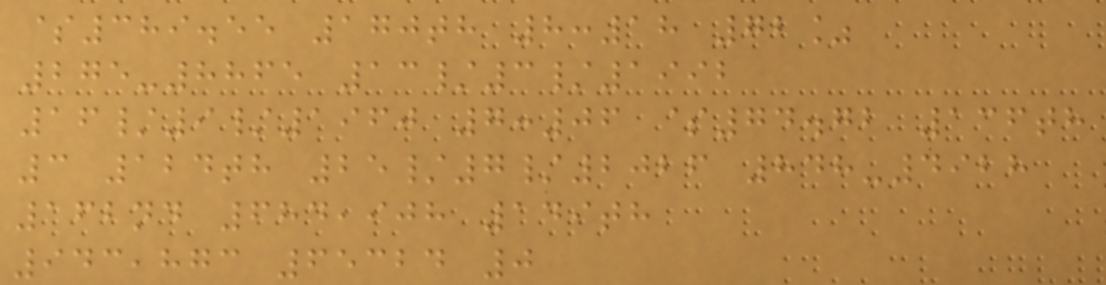$389.55 170th 8:18 72%
275-8865 13/3/1992
16/9/1960 7:06 $74.72 136th
3 124th 25/7/2026 848-4928
162nd 684,908 149th
943,873 65324 0
